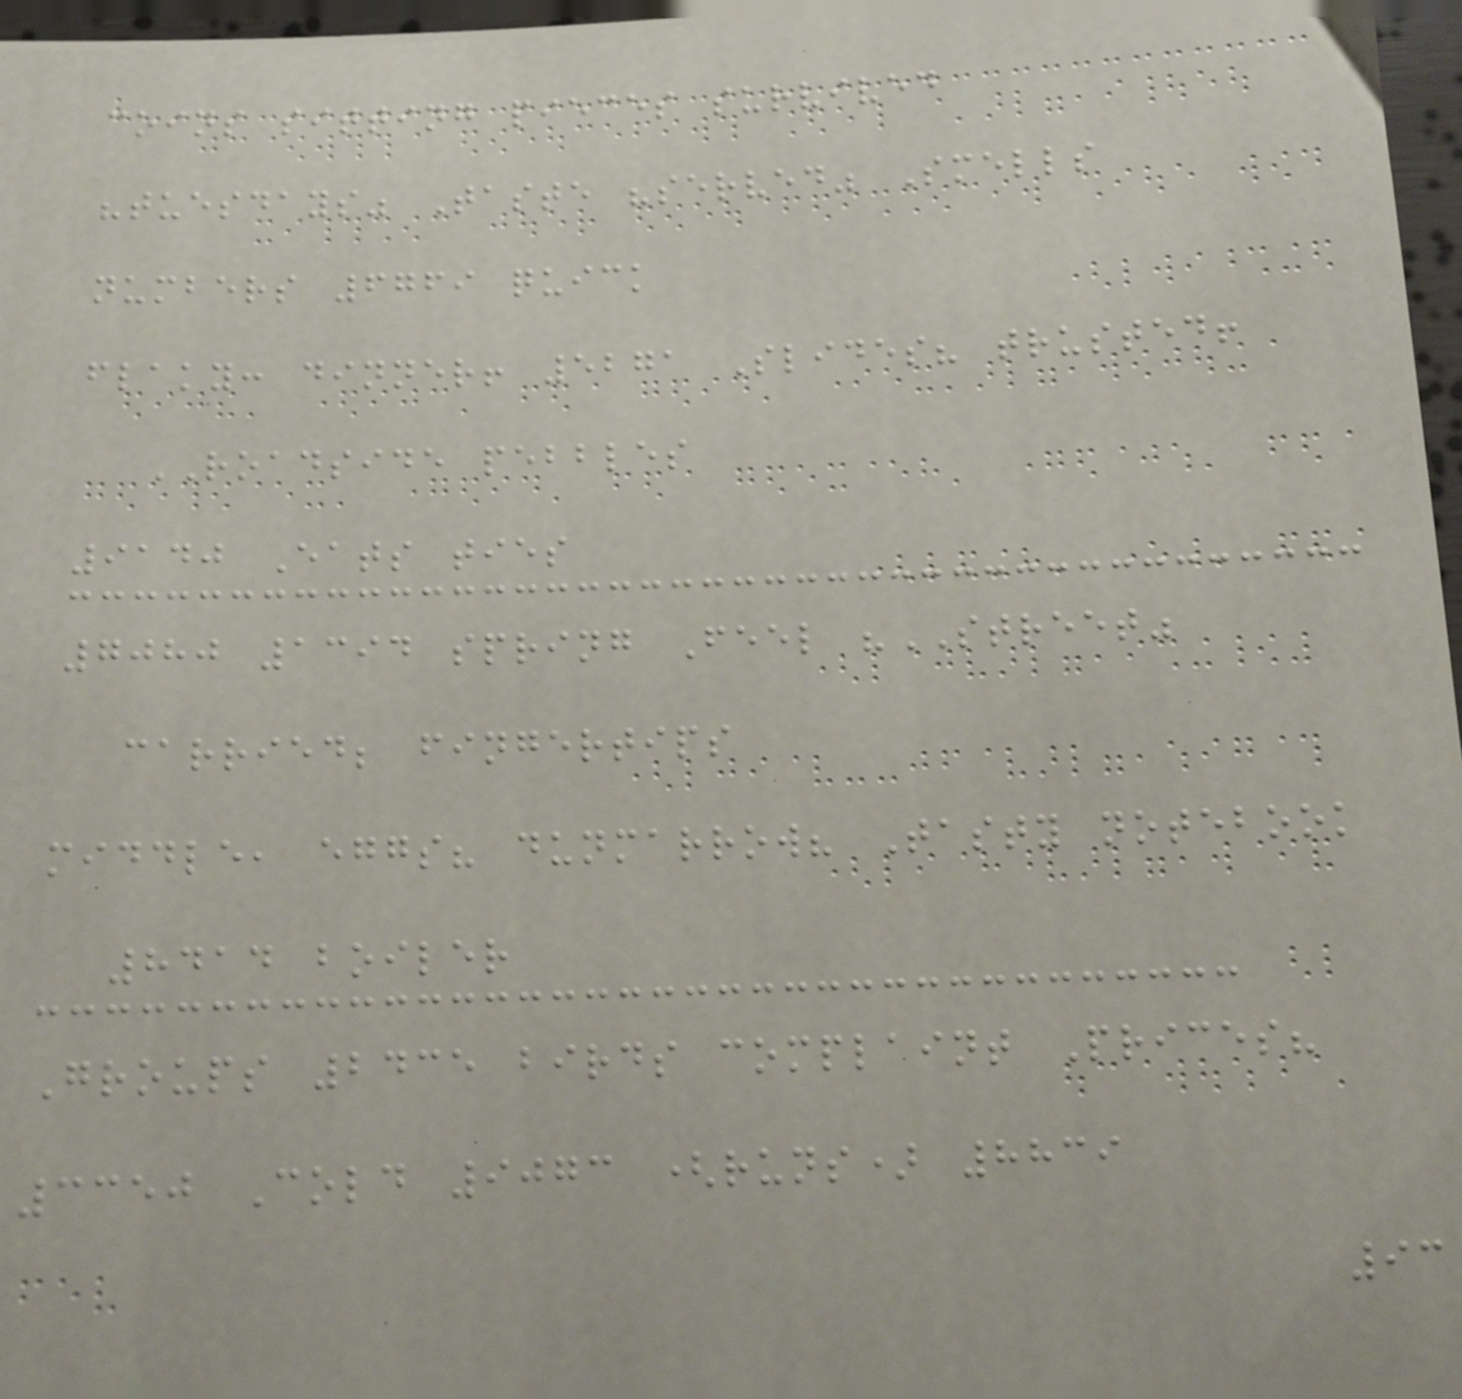coins sitting pieces survived
"tuesdays" Taste "served" Smells
numbers 6769 quick
flaky: dinner! 5271 Slides? trusted!
ROADSIDE pebbles
9140 Eats ties
7080 1394 spring Feel "STREET"
carried; fingertips
middle, eggs? dunmarrow? Tasty notebook
8414 boiler
Groups 2435 birds complaint Prices?
3350 Cold 9073 (runs) 8839
93
